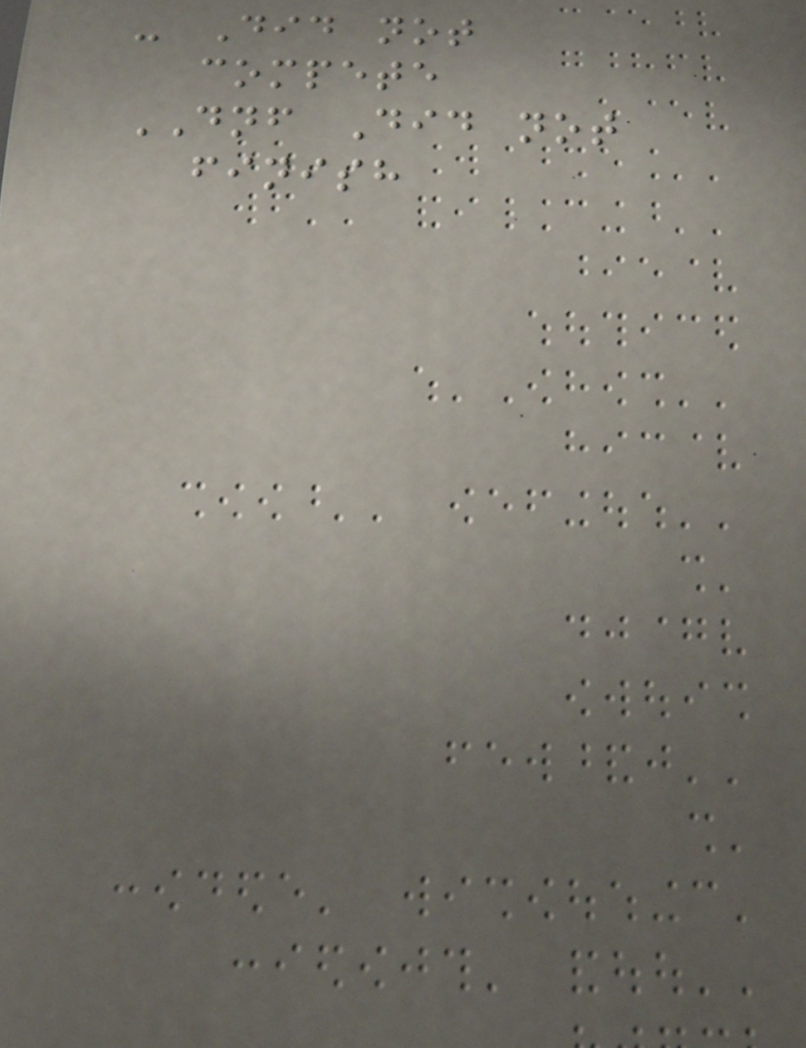- Did not
compete
DNF Did not
finish
